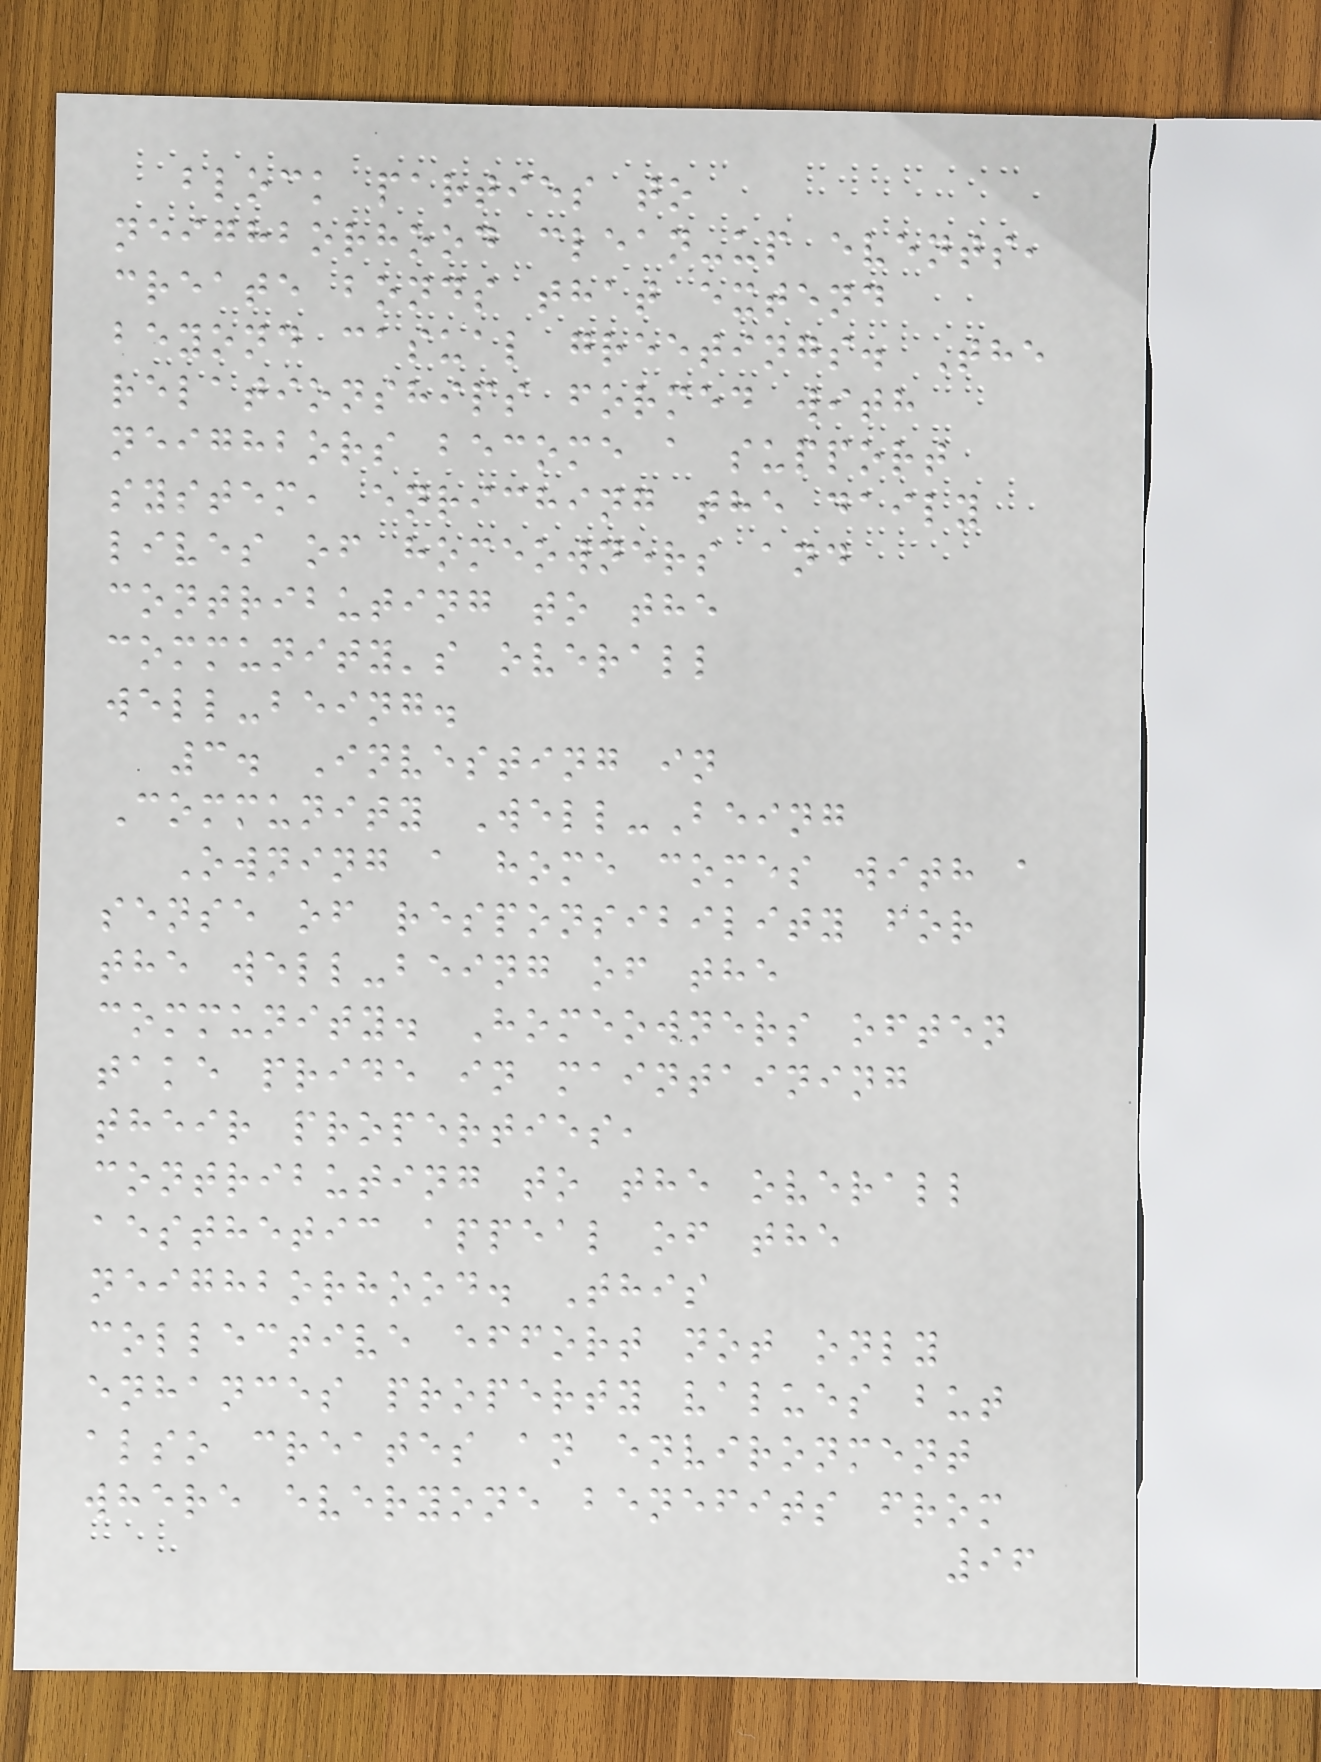block parties to
neighborhood clean-up events,
create bonds that extend
beyond casual greetings. The
relationships formed with
neighbors become a support
system, enriching the daily
lives of homeowners and
contributing to the
community's overall
well-being.
3. Investing in
Community Well-Being
Owning a home comes with a
sense of responsibility for
the well-being of the
community. Homeowners often
take pride in maintaining
their properties,
contributing to the overall
aesthetic appeal of the
neighborhood. This
collective effort not only
enhances property values but
also creates an environment
where everyone benefits from
96
